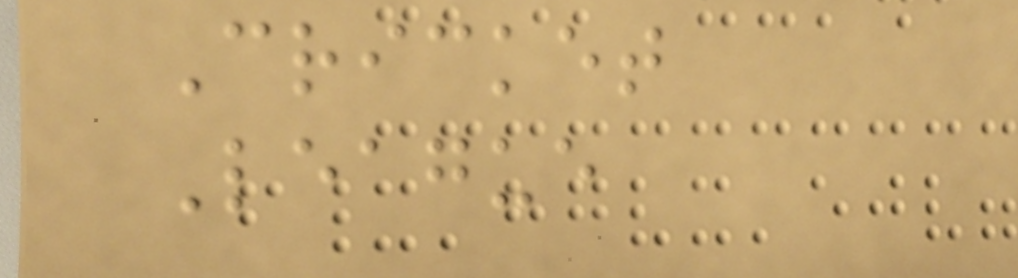Cricket
League
